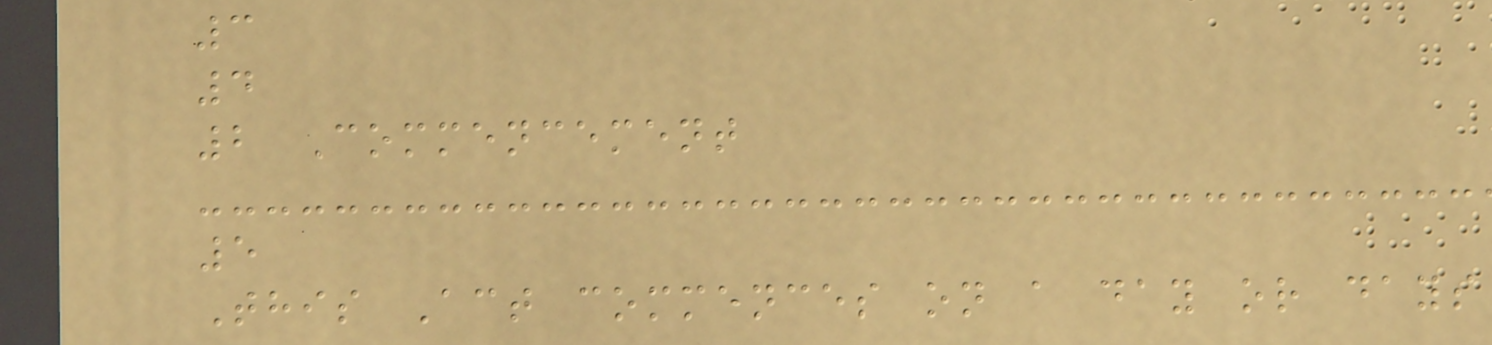3
4
2 Commencement
5
This Act commences on a day or days
